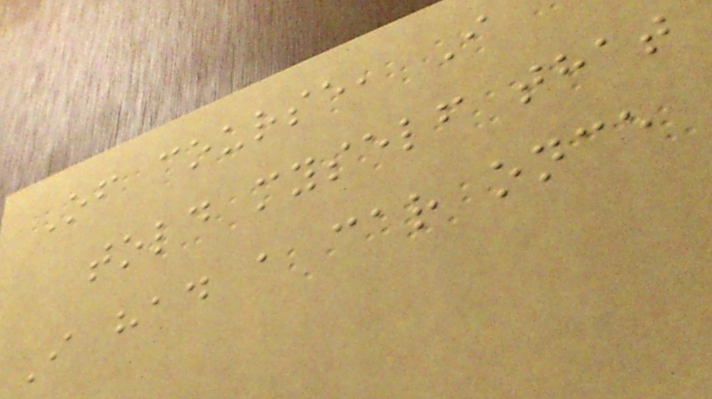Of course, I
told myself that
I had a car once
